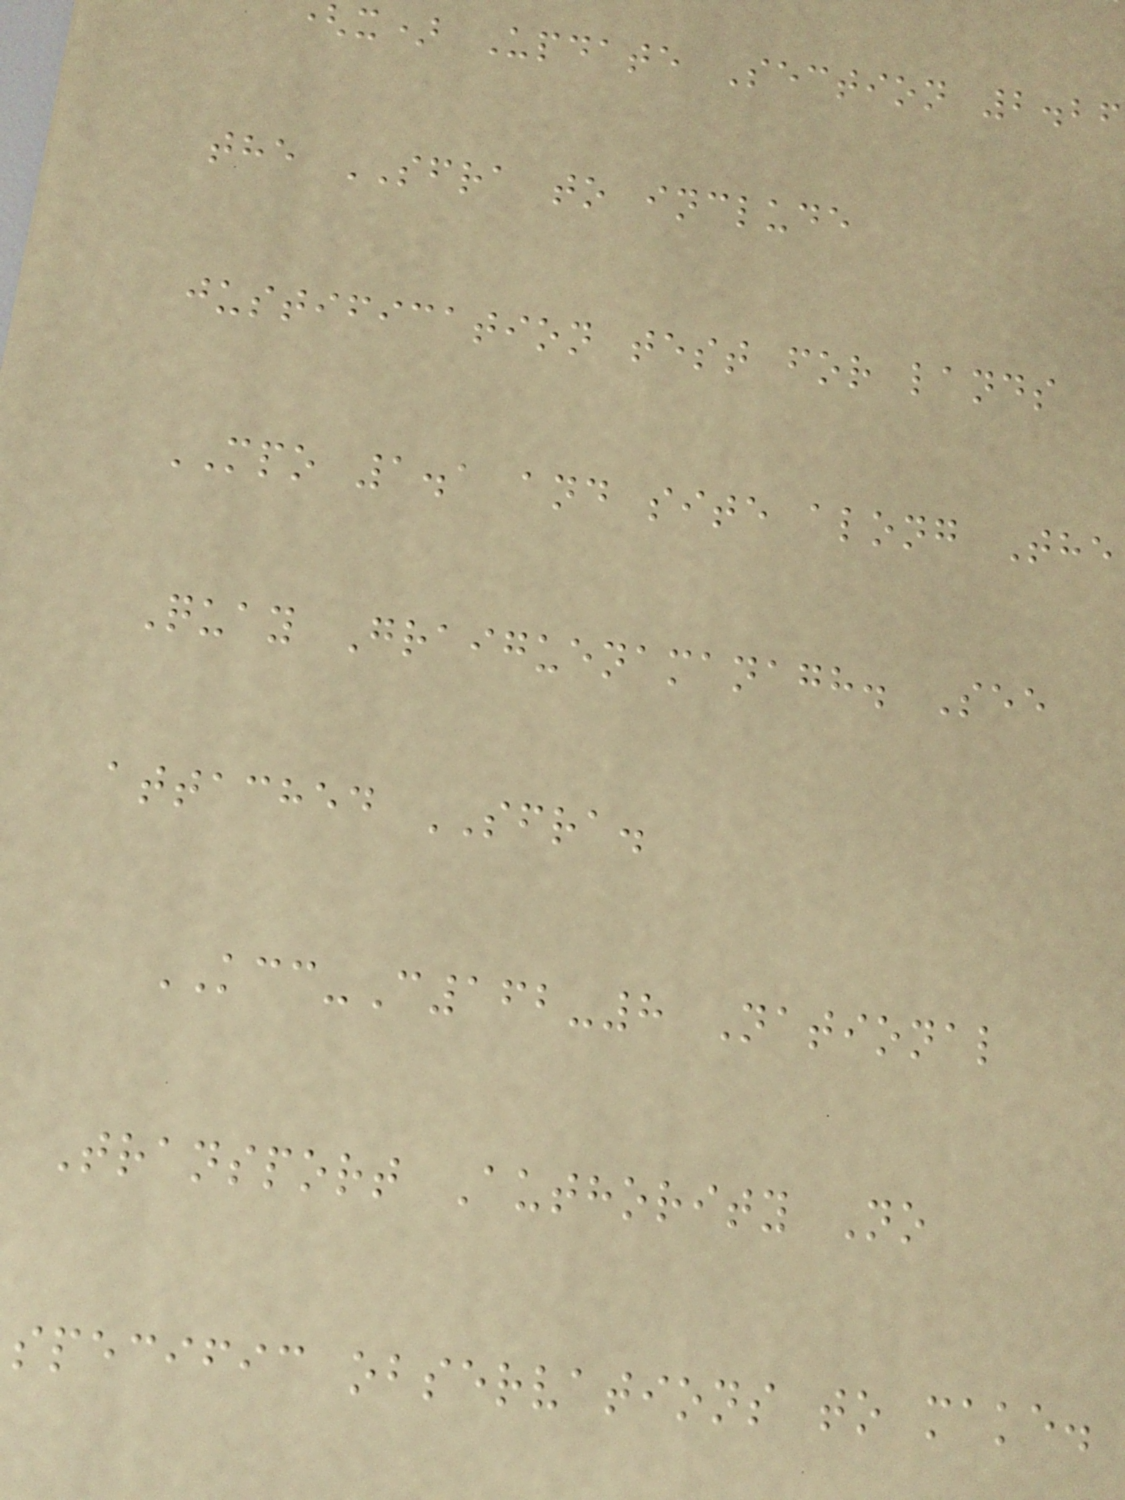x) Update Section 2.26
the SFRA to include
justification test for lands
MPO 1.1 and site along The
Quay Graiguenamanagh. See
attached SFRA.
KCC-C162-8 National
Transport Authority No
specific observations to make.
